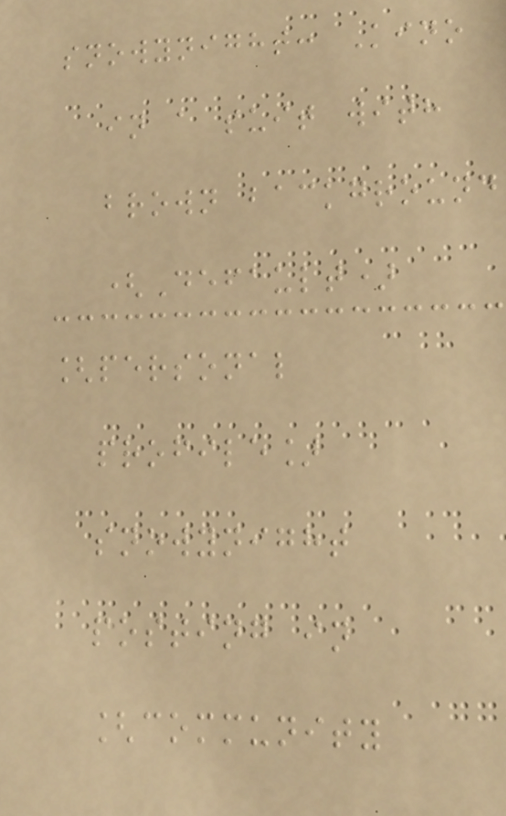snowynight: Kino
in a suit with
brown background
(Default)
[personal
profile]
snowynight
posting in
[community
